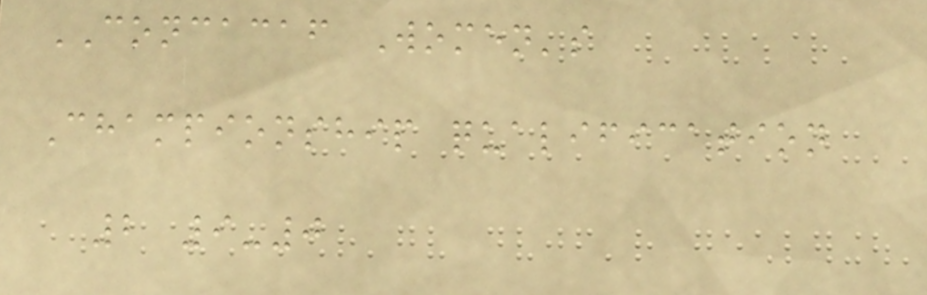CONCACAF Women's
Championship qualification
2 9-0
